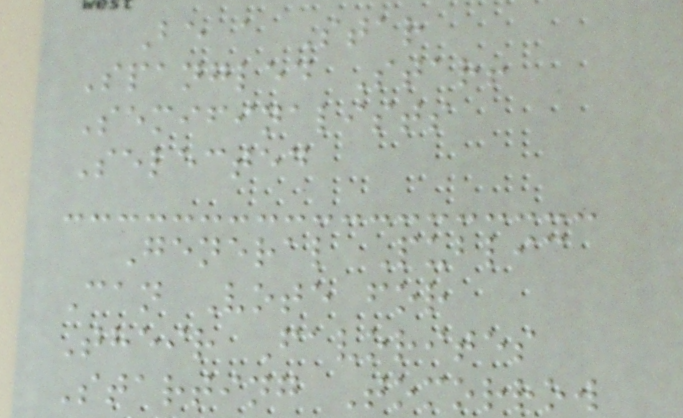Be a Star
Spangled Star!
Semifinalists
Selected
General Public
Can Vote for
Their Favorites
Starting Tomorrow
